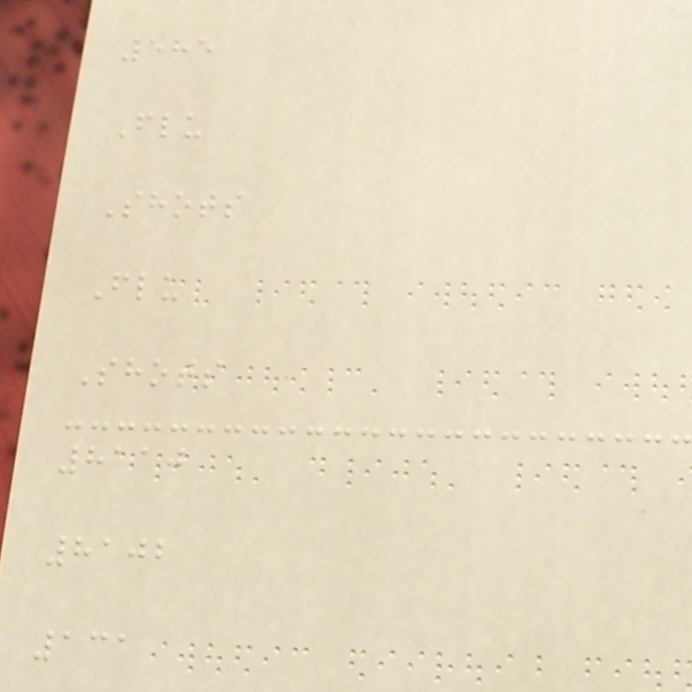585
Flu
Shots
Flu
Shots
8110
8102
131
